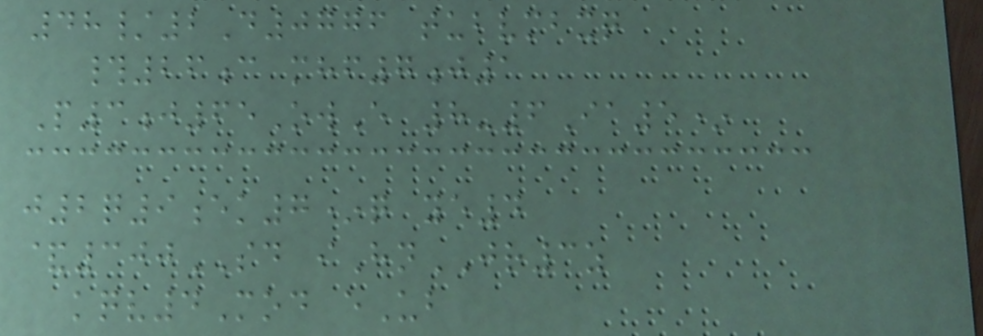48/2D0776 tubvmbxq
#26c mhf7j1
P3j65OwE 8-6Ia5*
j2q9ek7*q ye4
&300SD iHnJR3z
kqv4Mod eUb
